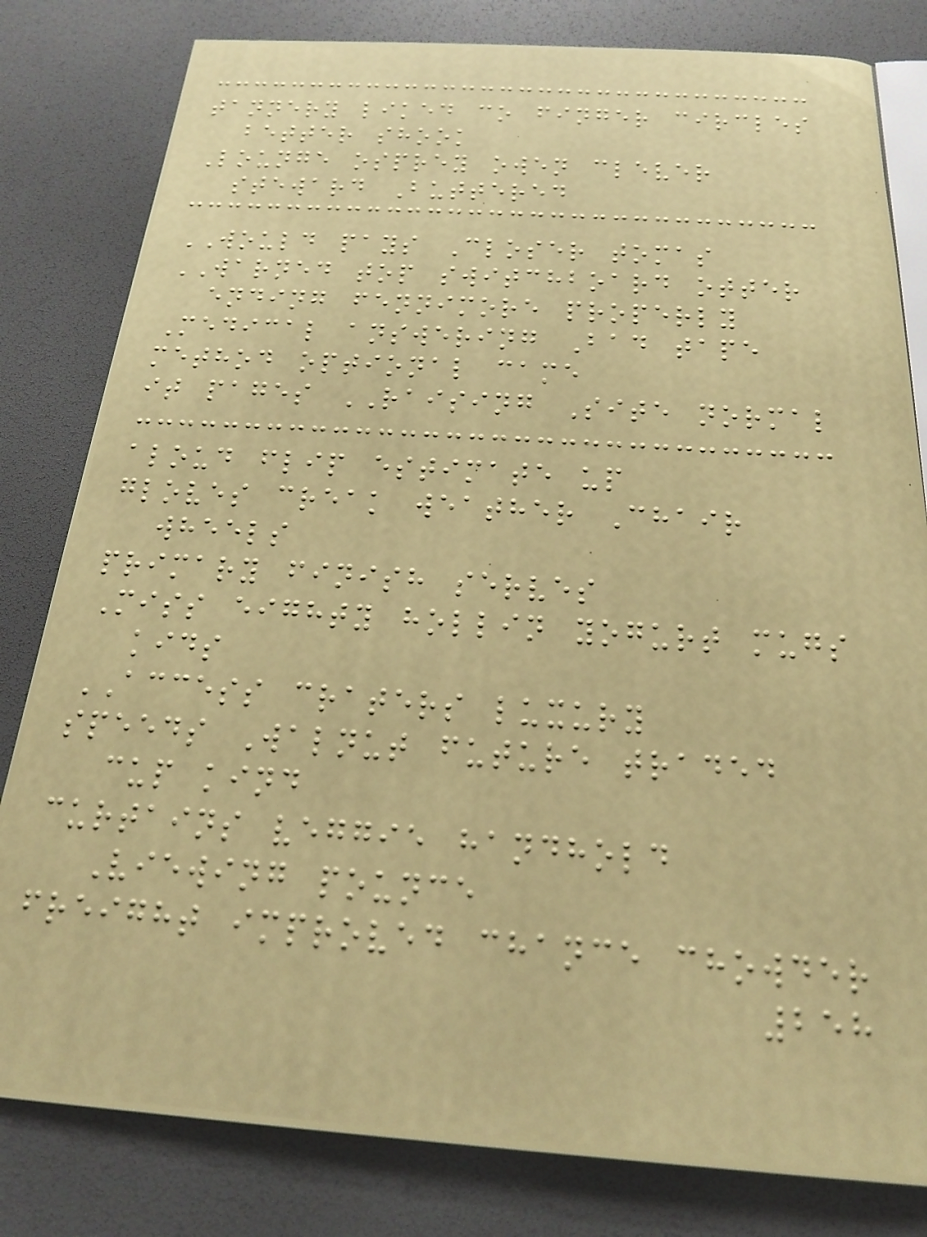tannery liked co finger circles
better shook
Lounge osprey owen clever
steward Buttered
WOULD pays Closer tomas
WARNED top switchboard otter
ending fennimore properly
Medical answering Bad tape
method optional came
it pages RAISING Site normal
aloud flip estimate up
gloves creak weather Chair
wheels
primary finish serves
Miss eighty hollin yogurt mugs
kids
ACCESS craters luxury
speeds Walnut future traded
cup kind
curtains veggie handhold
Viewing pounce
freight improved chance chowder
258
